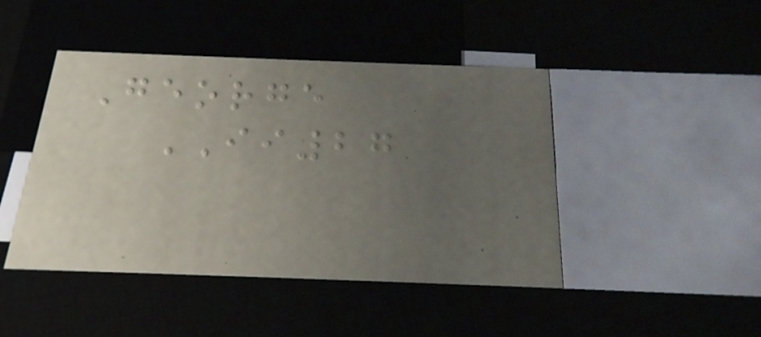George
II27
